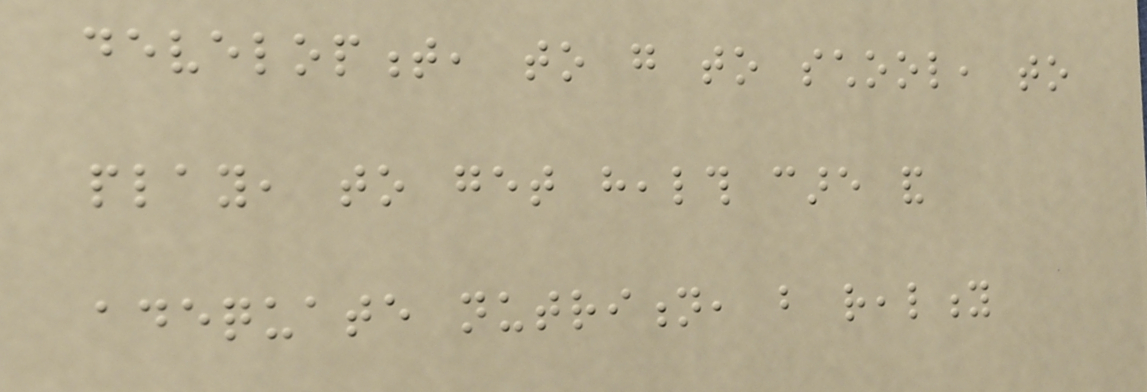development, to go to school, to
play, to get health care and
adequate nutrition, but reality
